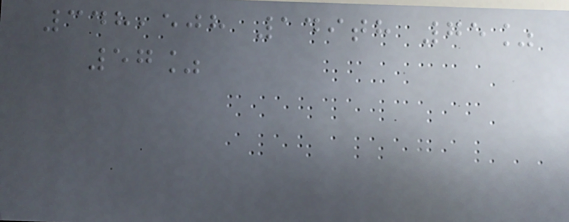348,508 149th 75%
57%
